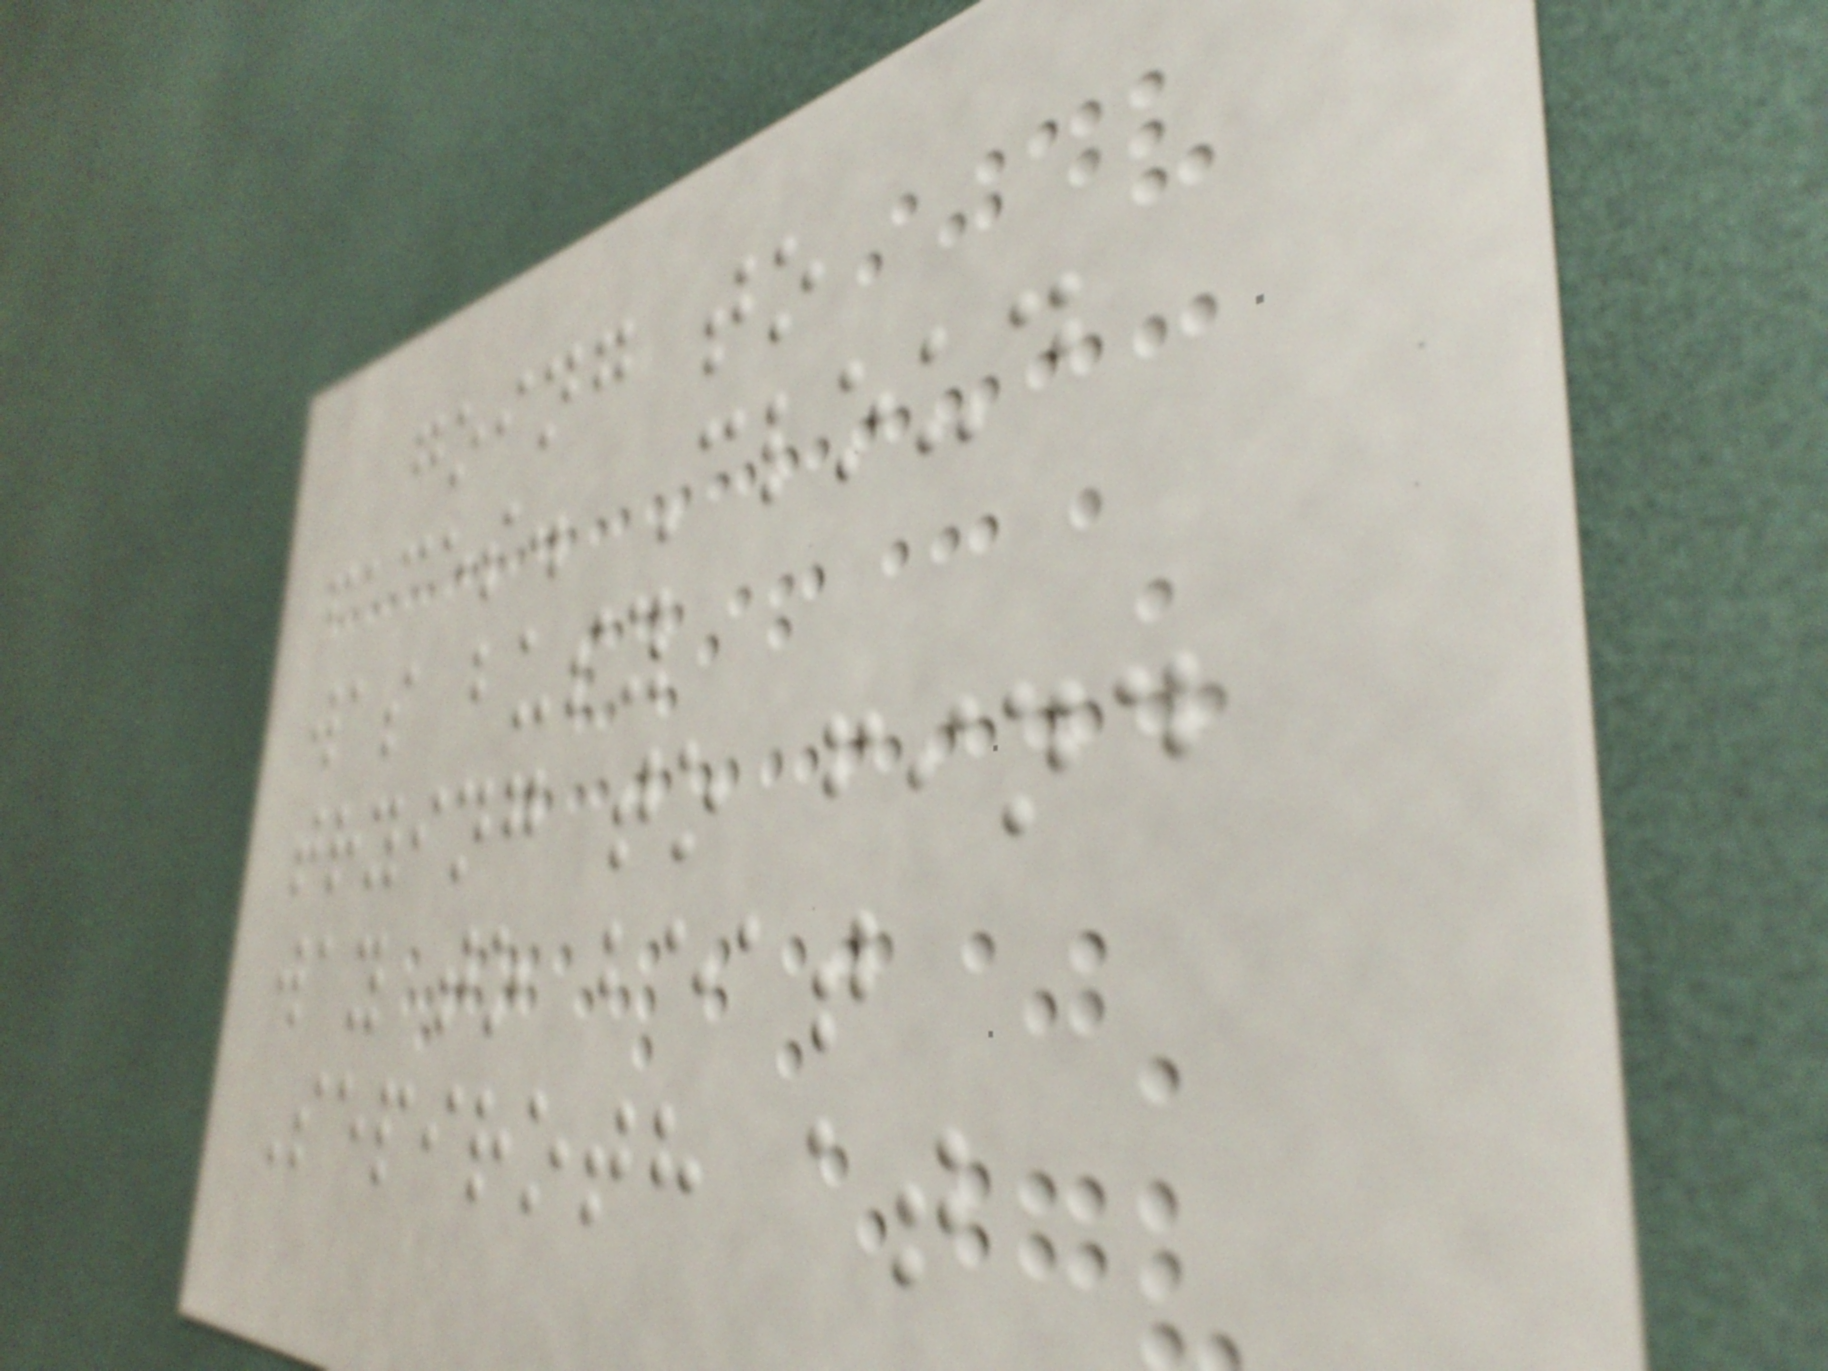going to
faces. Cloud
was busy
trying to find
way to beat
Sepiroth at
